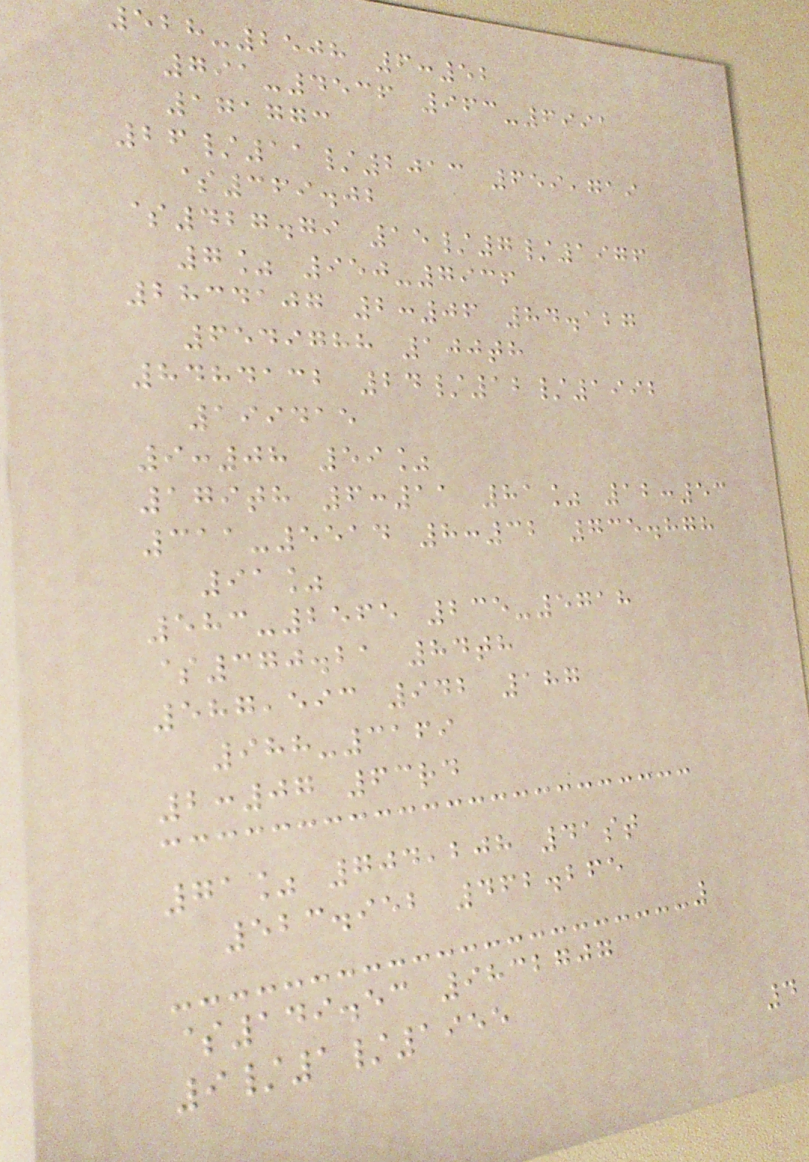528-2508 6:52
791-4536 963-6991
171773
26/11/2013 659,719
$369.02
$427.79 15/7/1976
7% 950-7936
2834107 2:06 84.127
6549788 100th
8484132 24/12/1992
199415
9:08 59%
179th 6:11 81% 12:53
311-5514 8:32 735.878
91%
583-2565 235-5718
$370.21 84th
587,593 942 187
988-3169
2:07 63rd
71% 704,208 41st
523.952 462.265
$149.53 9832707
9/1/1955
4
